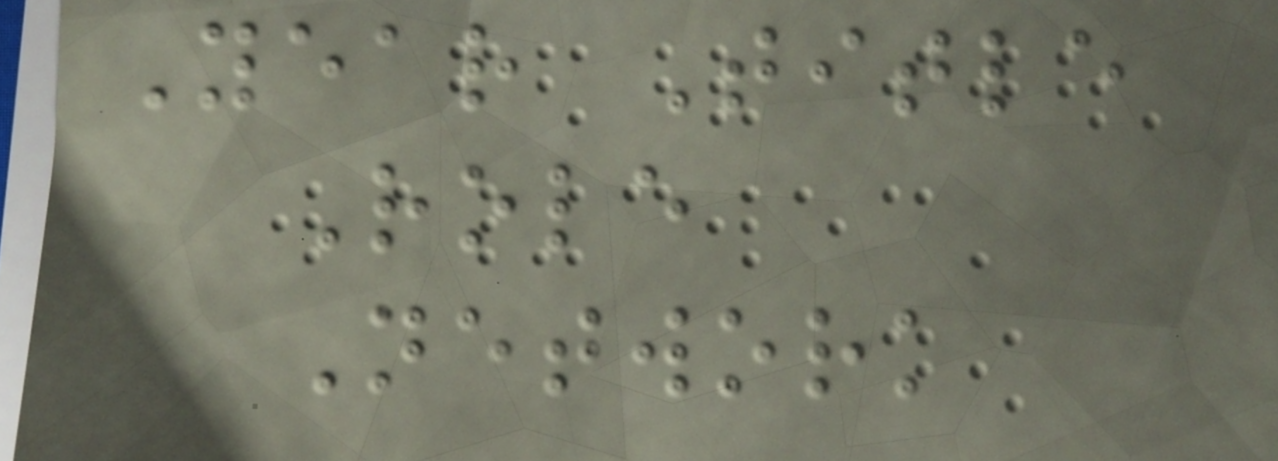Year Title
Role
Network
